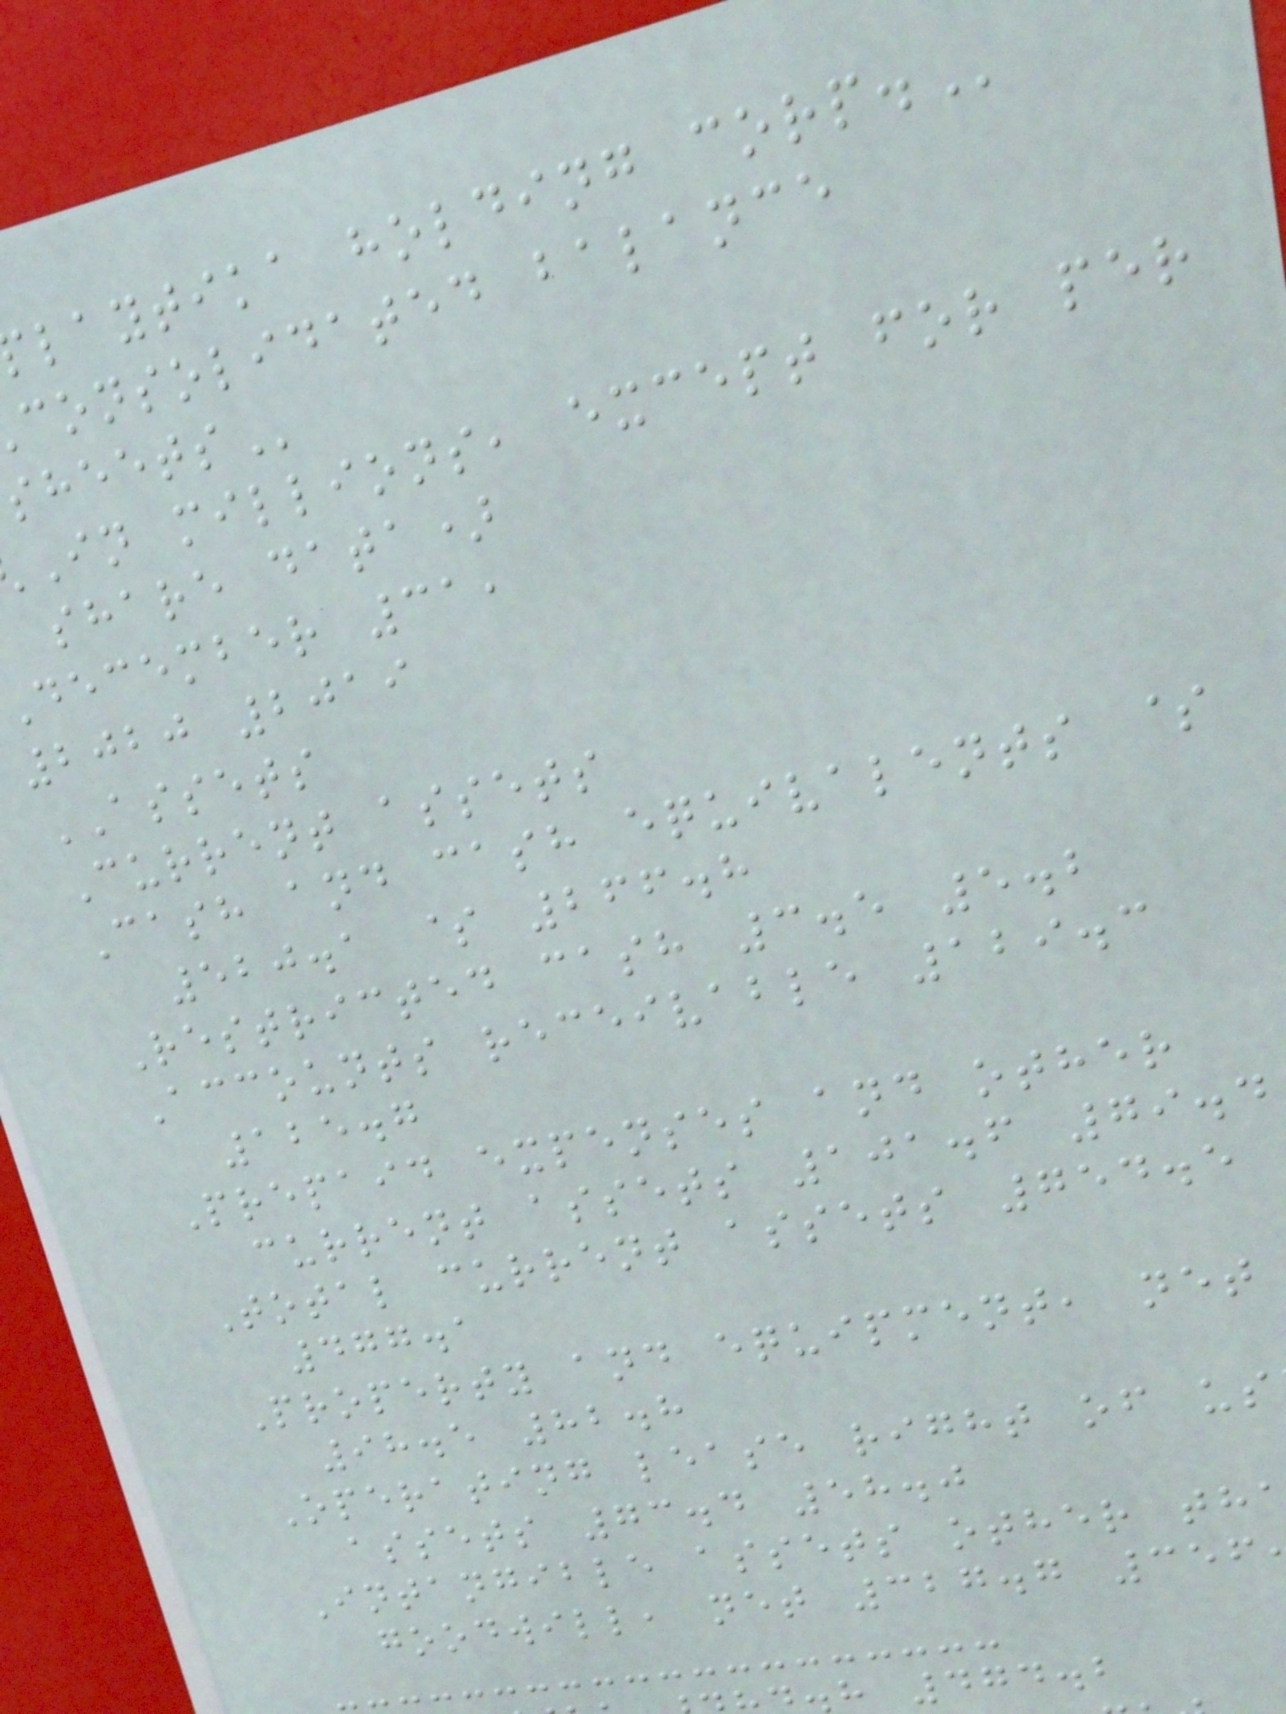laytika holding
consolidated balance
In millions, except for per
share data)
december 31,
2020 2019
ASSETS
Current assets
Cash and cash equivalents $
520.1 $ 266.8
Restricted cash 3.5 5.2
Accounts receivable 129.3
125.7
Prepaid expenses and other
current assets 101.6 79.4
Total current assets 754.5
477.1
Property and equipment, net
98.5 82.8
Operating lease right of us
assets 73.4 58.0
Intangible assets other th
goodwill, net 327.7 356
h 474.2
